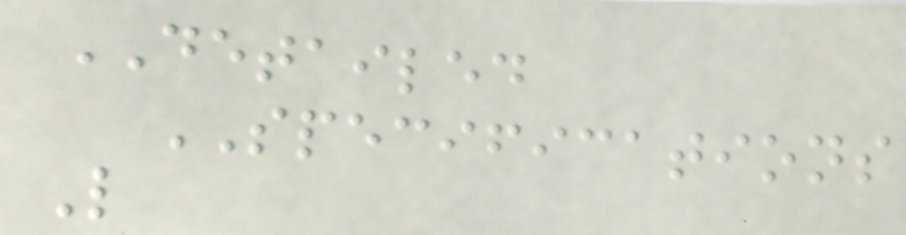DETAILED
SPECIFICATIONS
L
